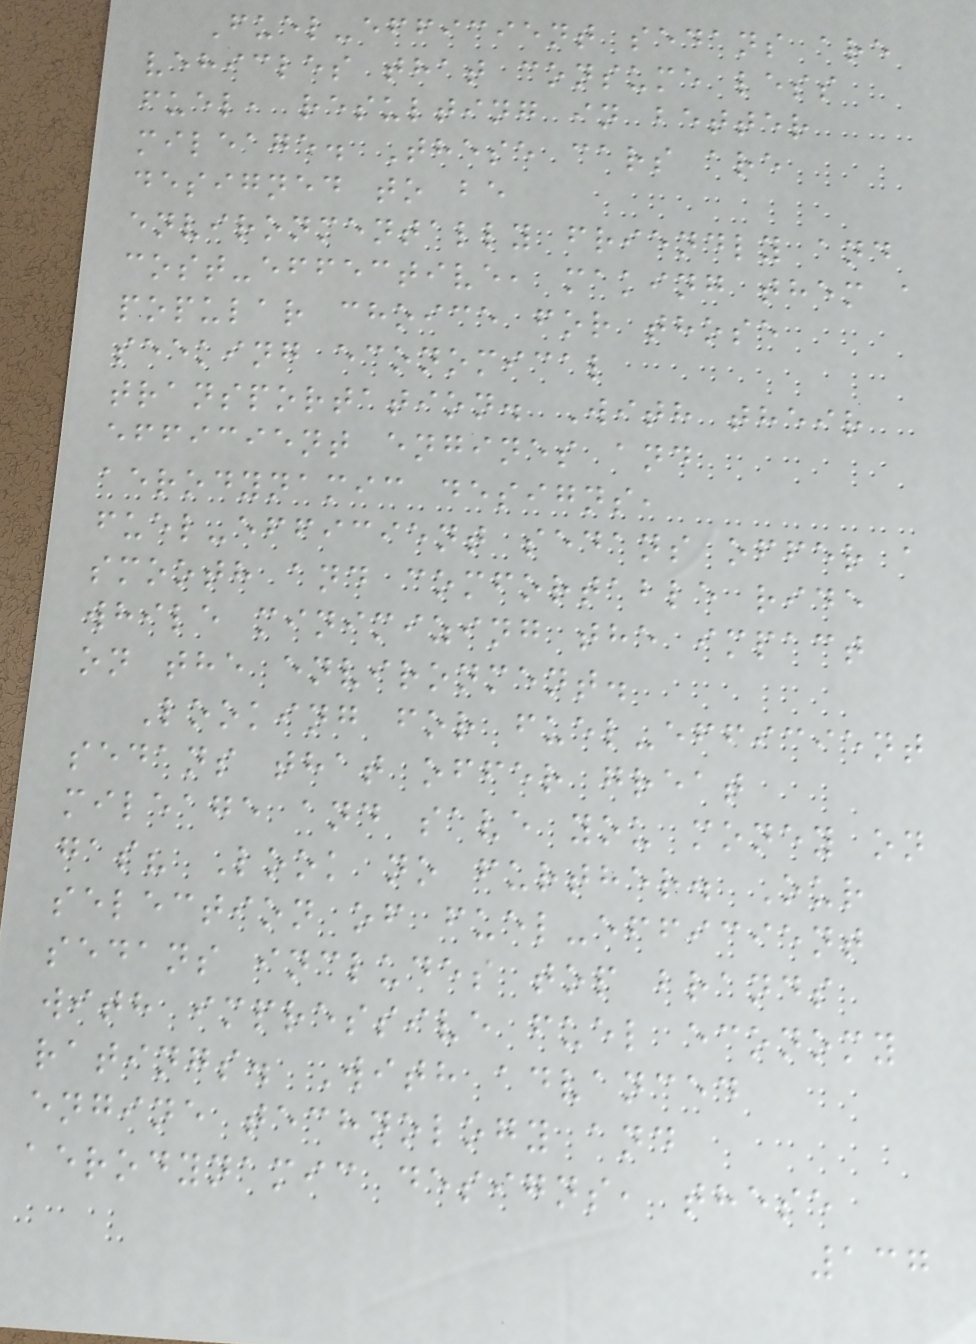Fuel-efficient sedans are
vehicles that consume less
fuel, resulting in better
mileage. These cars are
designed to be
environmentally friendly and
cost-effective, making them a
popular choice for those
seeking economical
transportation. With their
efficient engines and
aerodynamic designs,
fuel-efficient sedans offer a
smooth and comfortable ride
while minimizing the impact
on the environment.
Looking for fuel-efficient
sedans that offer great
mileage and save you money on
gas? Look no further. Our
selection of fuel-efficient
sedans includes top brands
with impressive fuel economy
ratings. With advanced
engine technology and
aerodynamic designs, these
137
